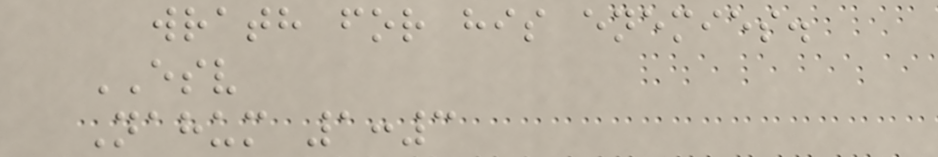wrath for his enemies.
ESV
Nahum 1:3
